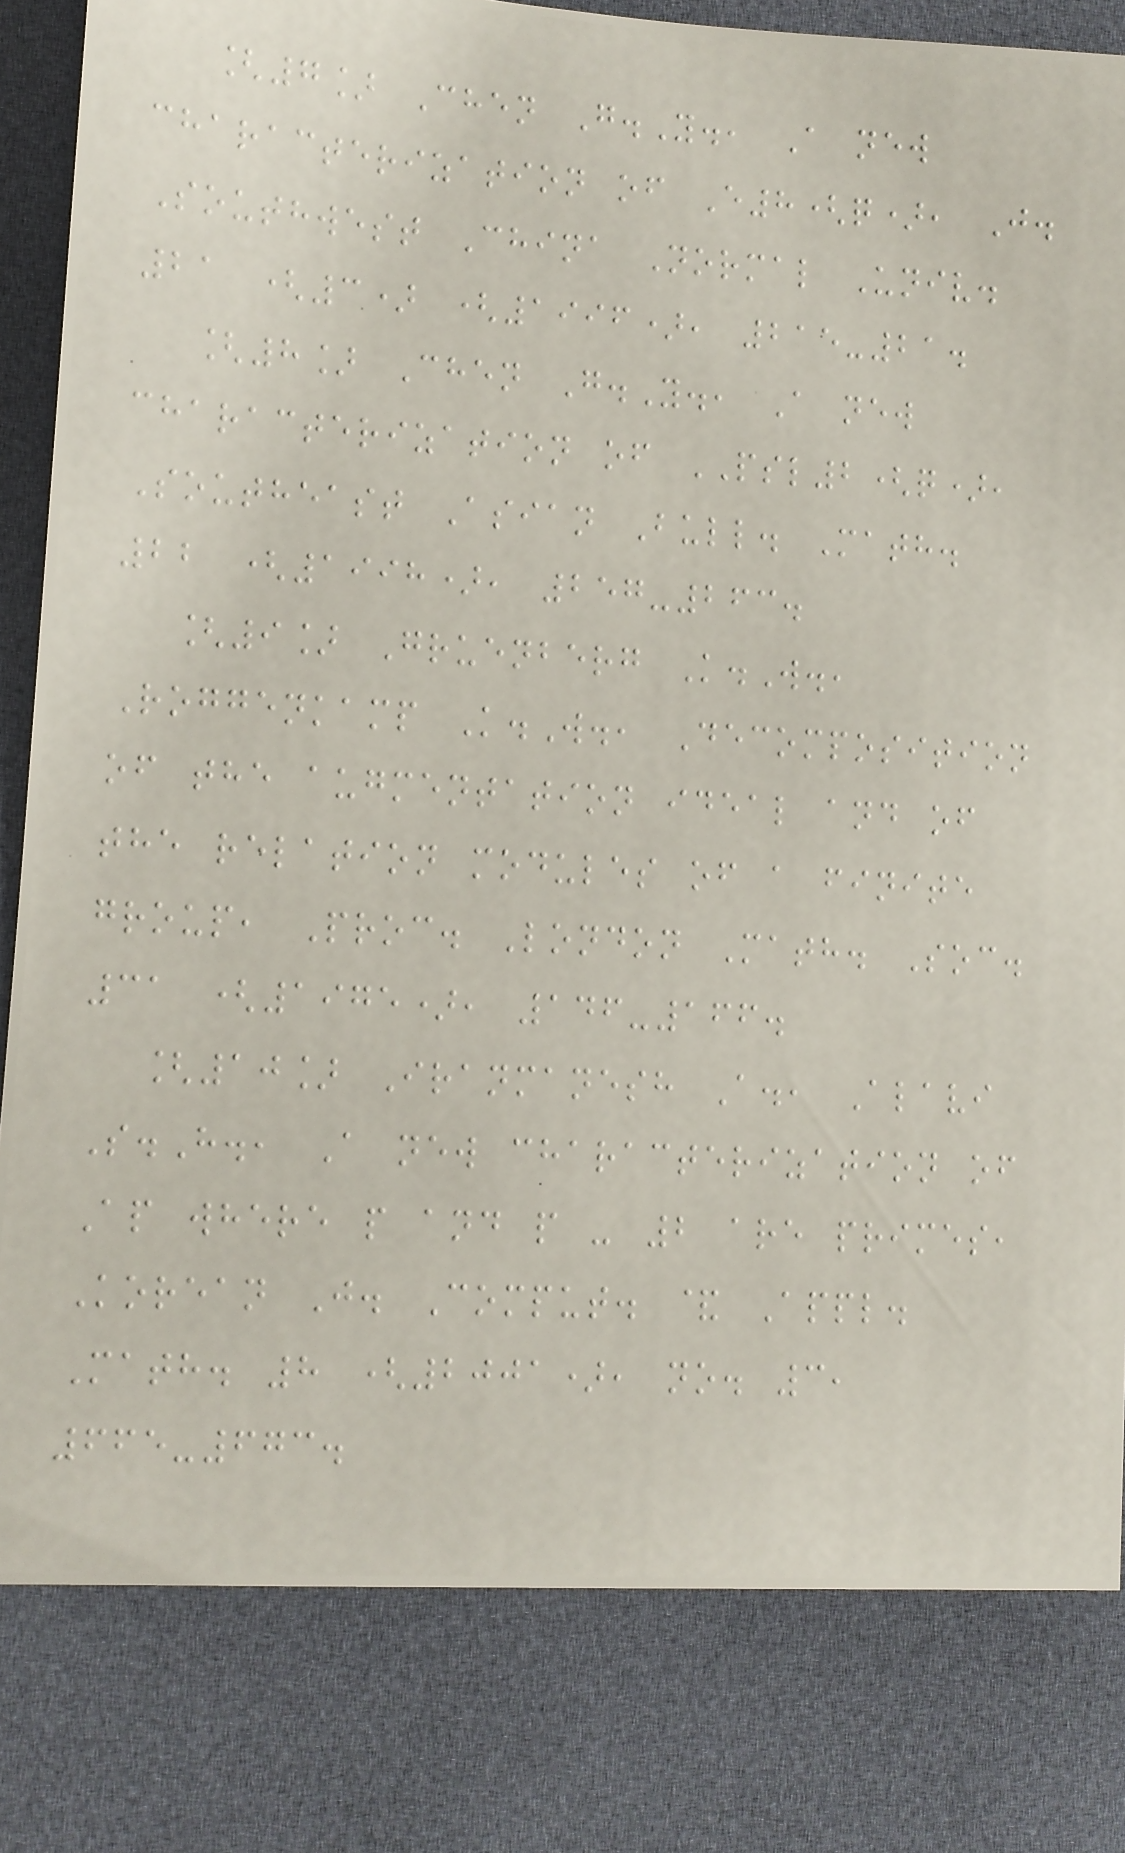[7] Chen G.Y., A new
characterization of E8(q), J.
Southwest China Normal Univ.
21 (3) (1996), 215-21.
[8] Chen G.Y., A new
characterization of PSL2(q),
Southeast Asian Bull. Math.
22 (1998), 257-263.
[9] Gruenberg K.W.,
Roggenkamp K.W., Decomposition
of the augmentation ideal and of
the relation modules of a finite
group, Proc. London Math. Soc.
31 (1975), 146-166.
[10] Iranmanesh A., Alavi
S.H., A new characterization of
Ap where p and p - 2 are primes,
Korean J. Comput. & Appl.
Math. 8 (2001), no. 3,
665-673.
